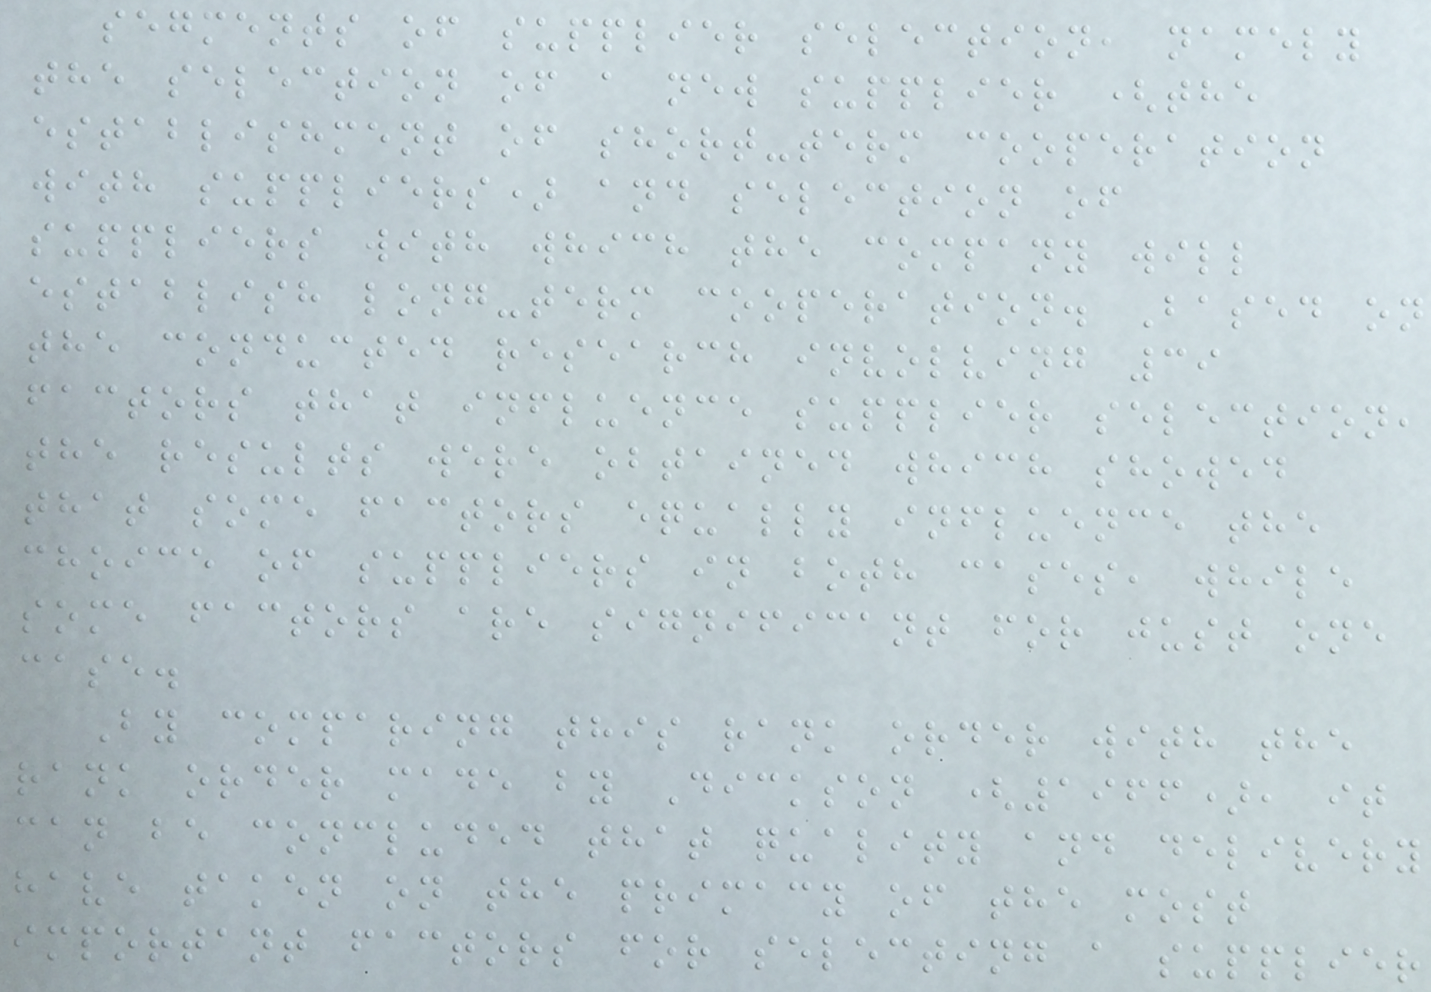segments of supplier selection, namely
the selection of a new supplier (the
establishment of short-term cooperation
with suppliers) and selection of
suppliers with which the company will
establish long-term cooperation. Based on
the conducted research involving 39
factors that influence supplier selection,
the results were obtained which showed
that some factors equally influence the
choice of suppliers in both cases, while
some factors are significant for just one
case.
By comparing this rank order with the
rank order made by Dickson (1966), it
can be concluded that quality and delivery
have taken on the primacy of the most
important factors for selecting a supplier
